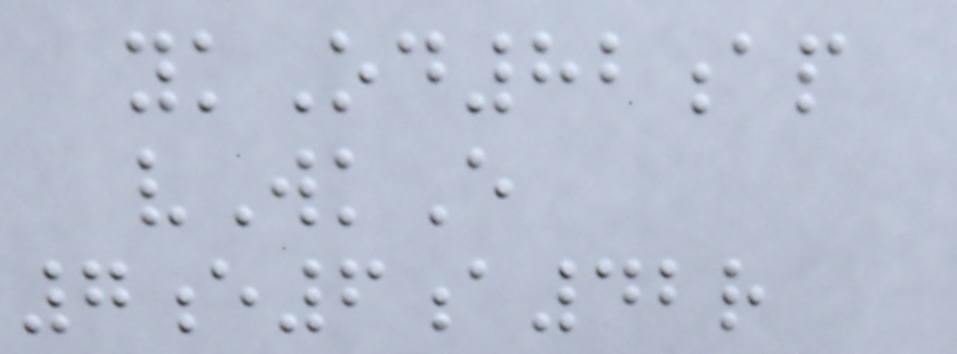ykOd82ap
vWkE
7e6a42r
